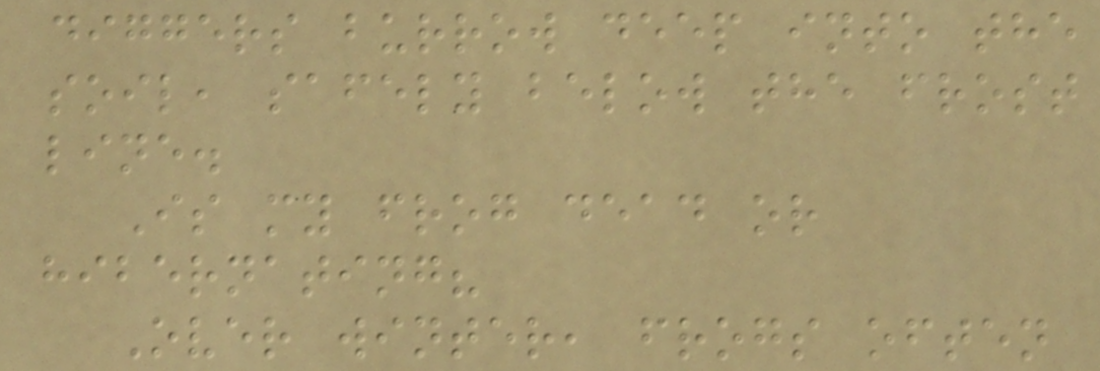diggers burrow deep into the
soil, safely below the frost
line.
Is my frog dead or
hibernating?
Over winter, frogs often
